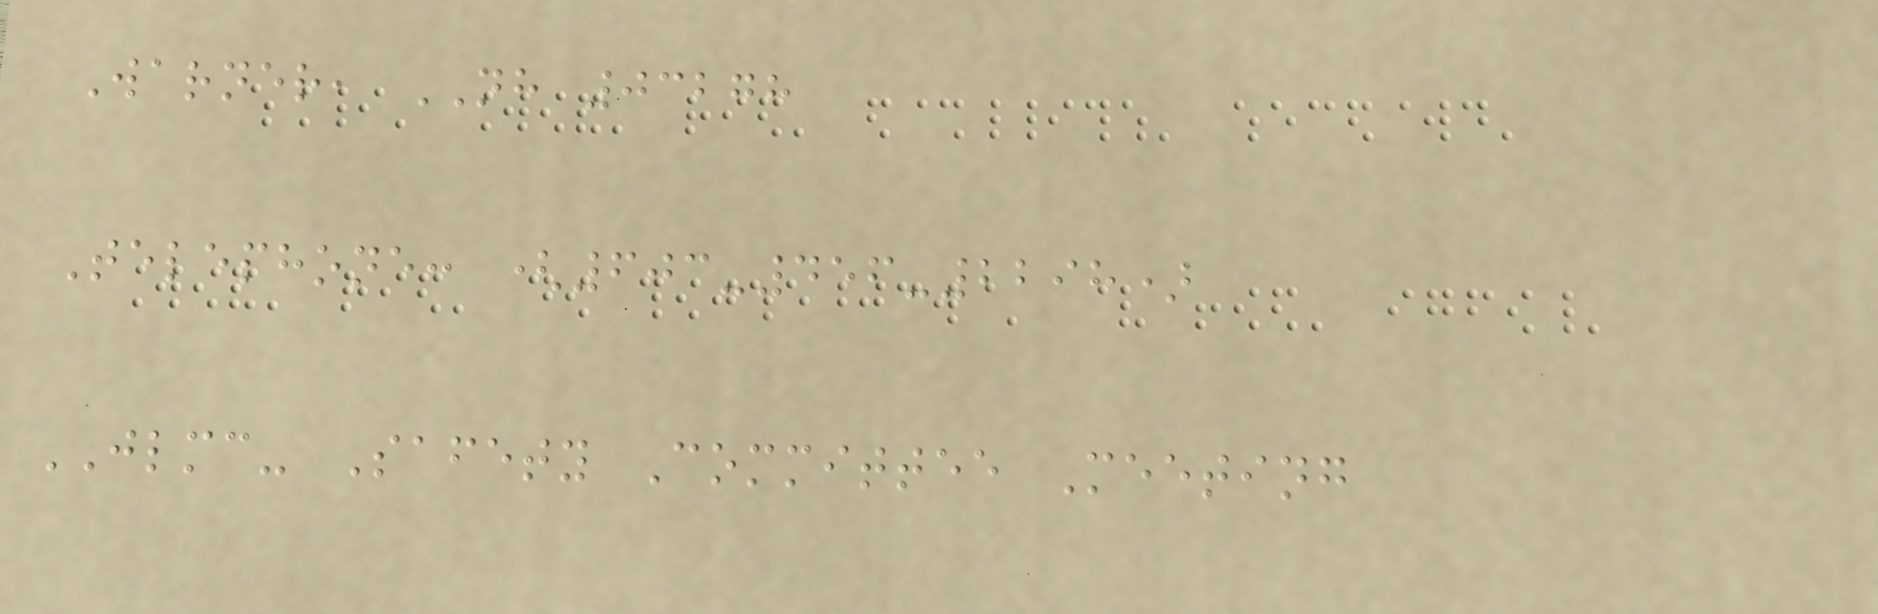Warner, NH 03278
Telephone: (603-456-2298)
JLMC- Safety Committee Meeting
